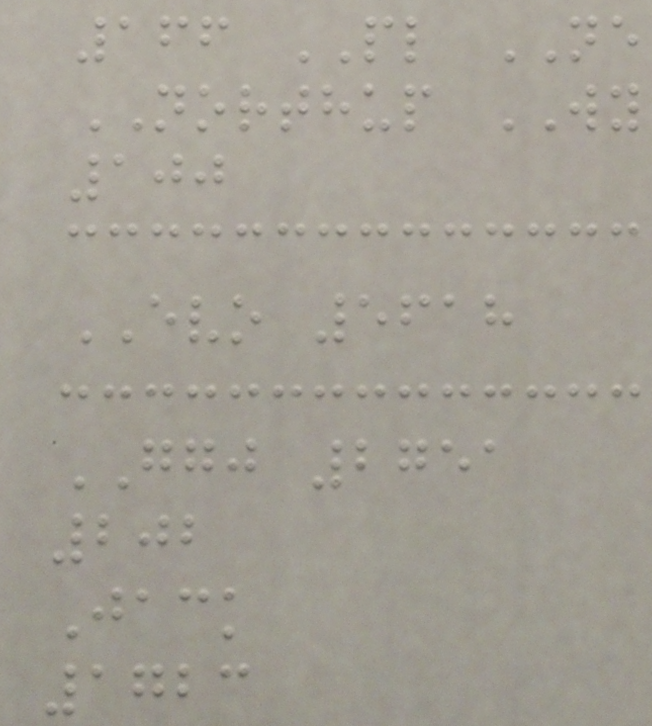166 PL NE
NORTHUP WY
100
EVO 5618
GGJ 2751
202
Jack
1723
